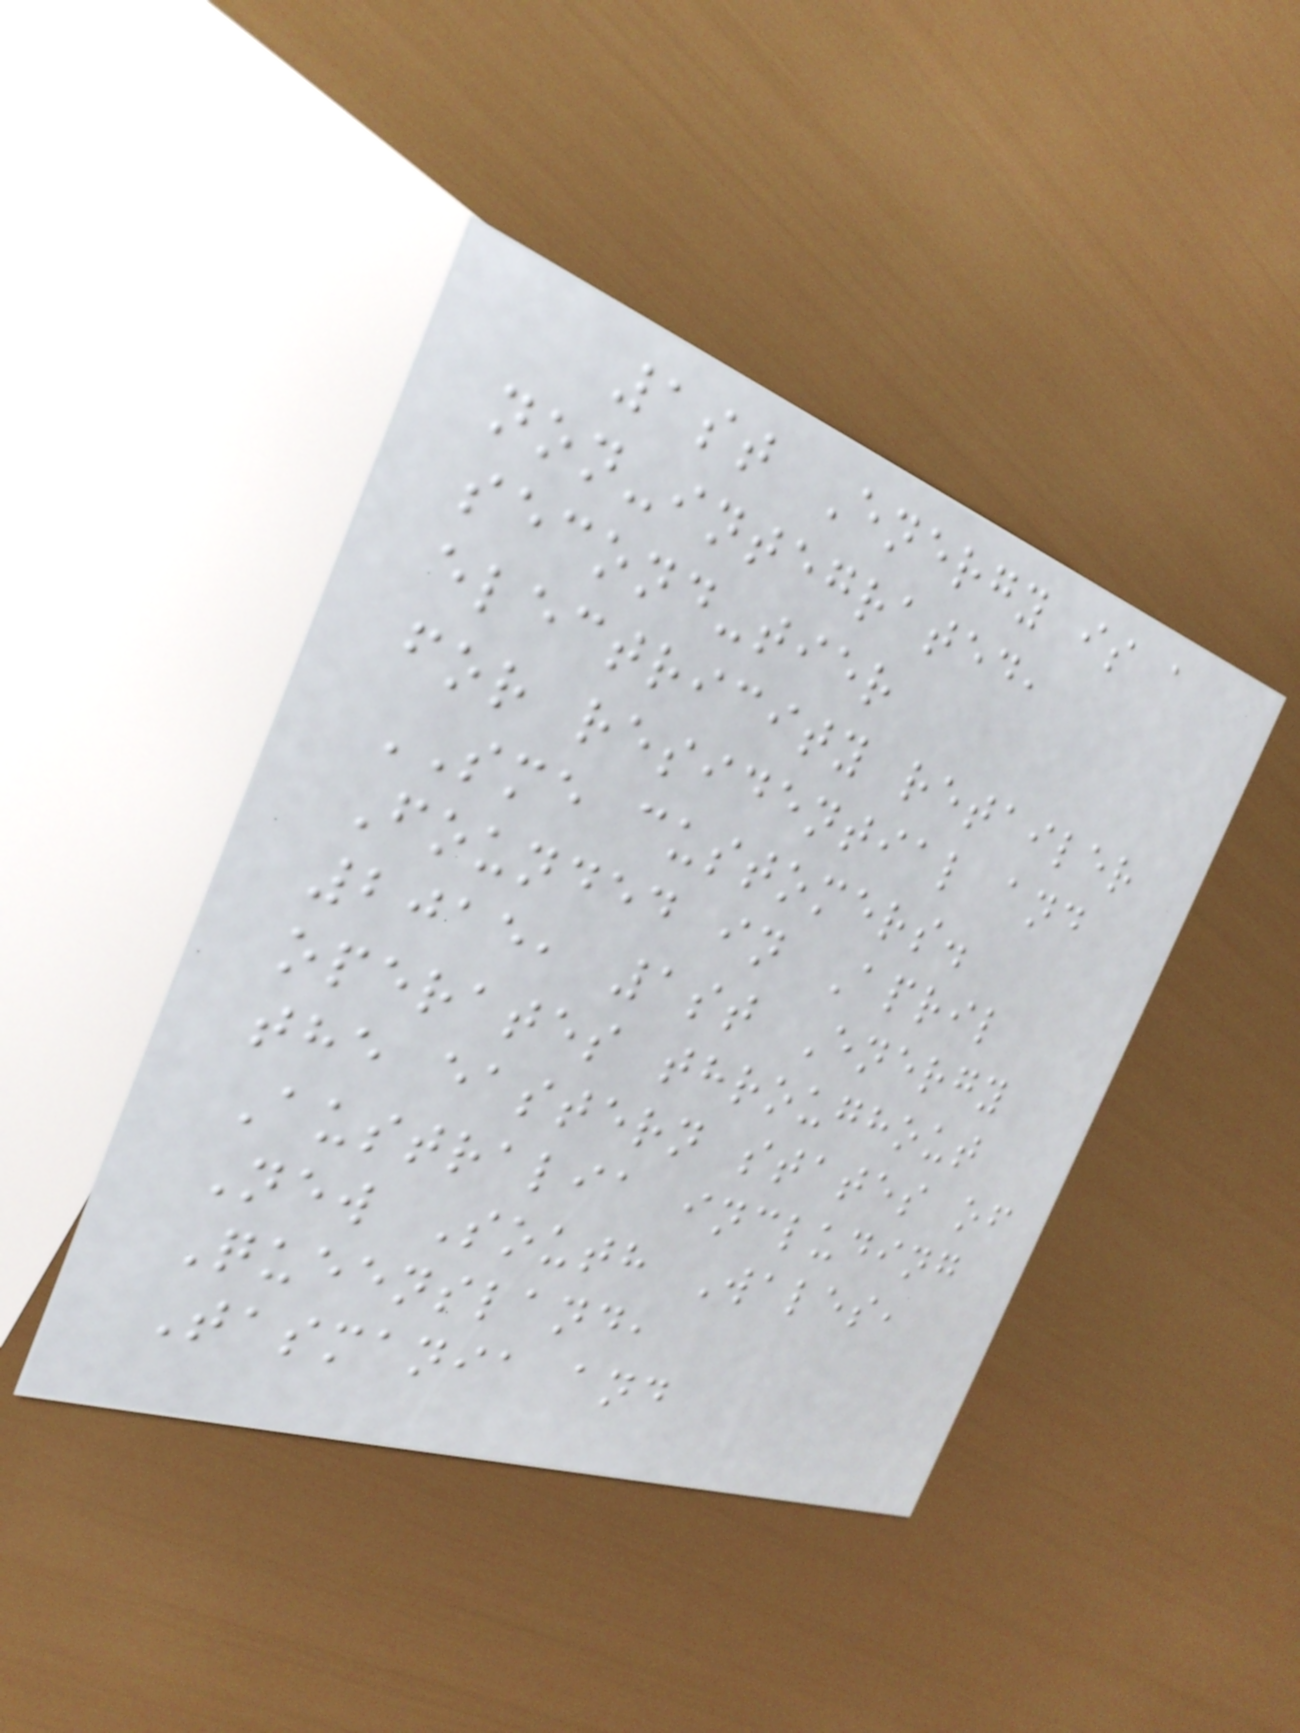1st Energy is a
non-integrated,
second-tier
electricity retailer
for residential and
SME customers.
Founded in April
2015, 1st Energy
operates throughout
the eastern states of
Australia including
New South Wales,
Queensland,
Tasmania and
